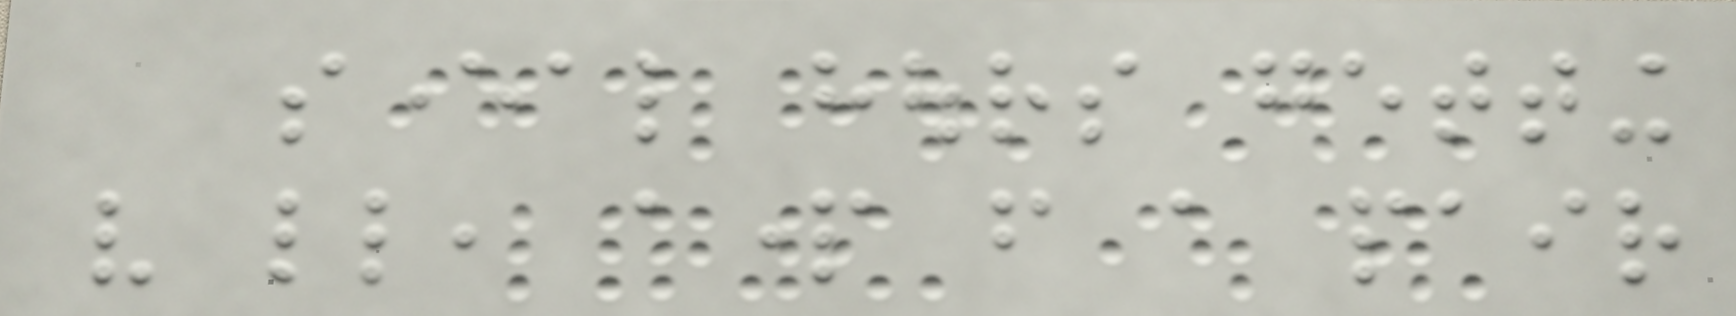several hours getting
very little, apart from a pair
